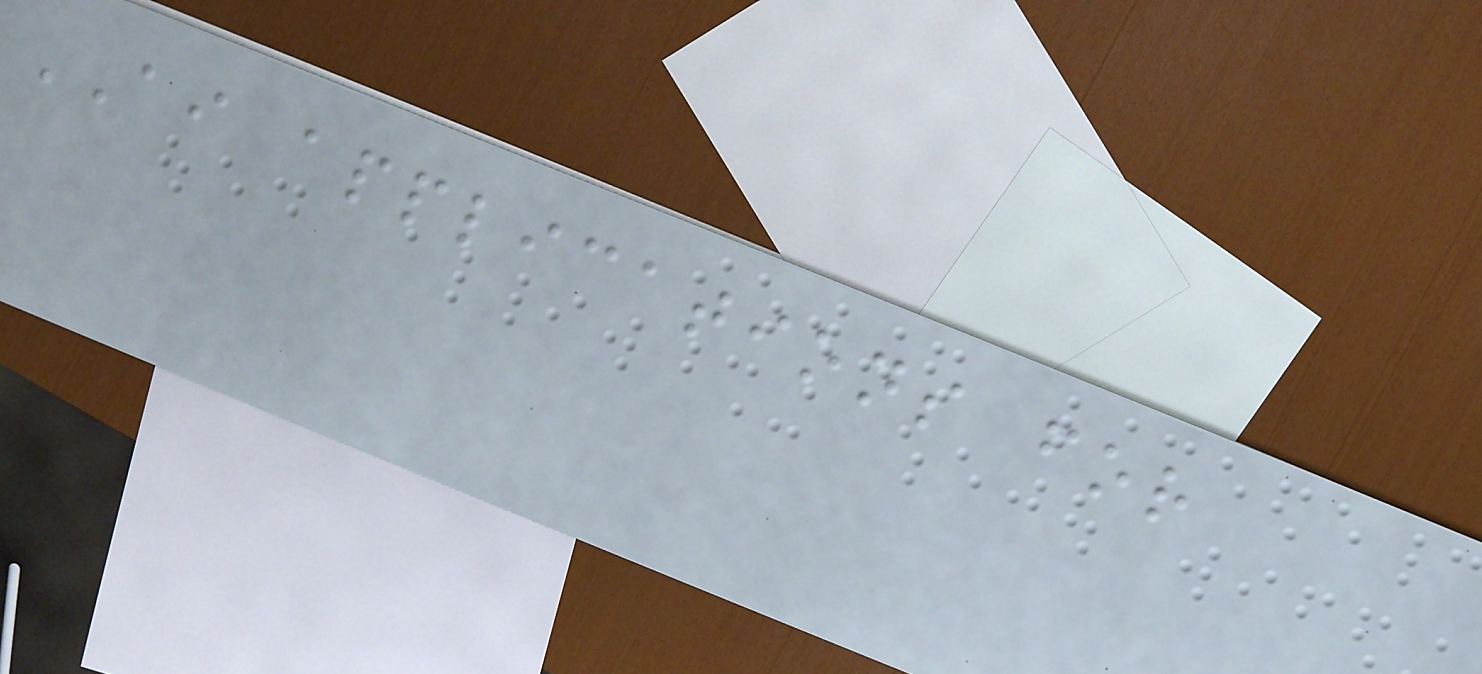AI applications for
